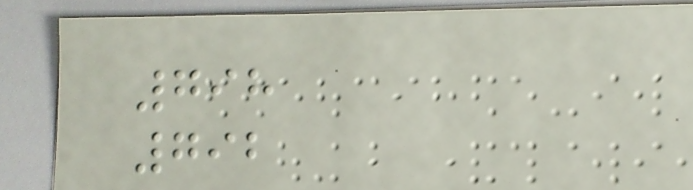798
792
